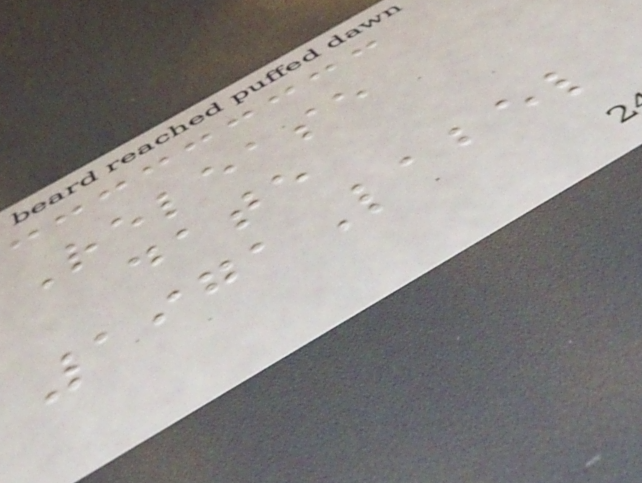Release
date
1971Label
